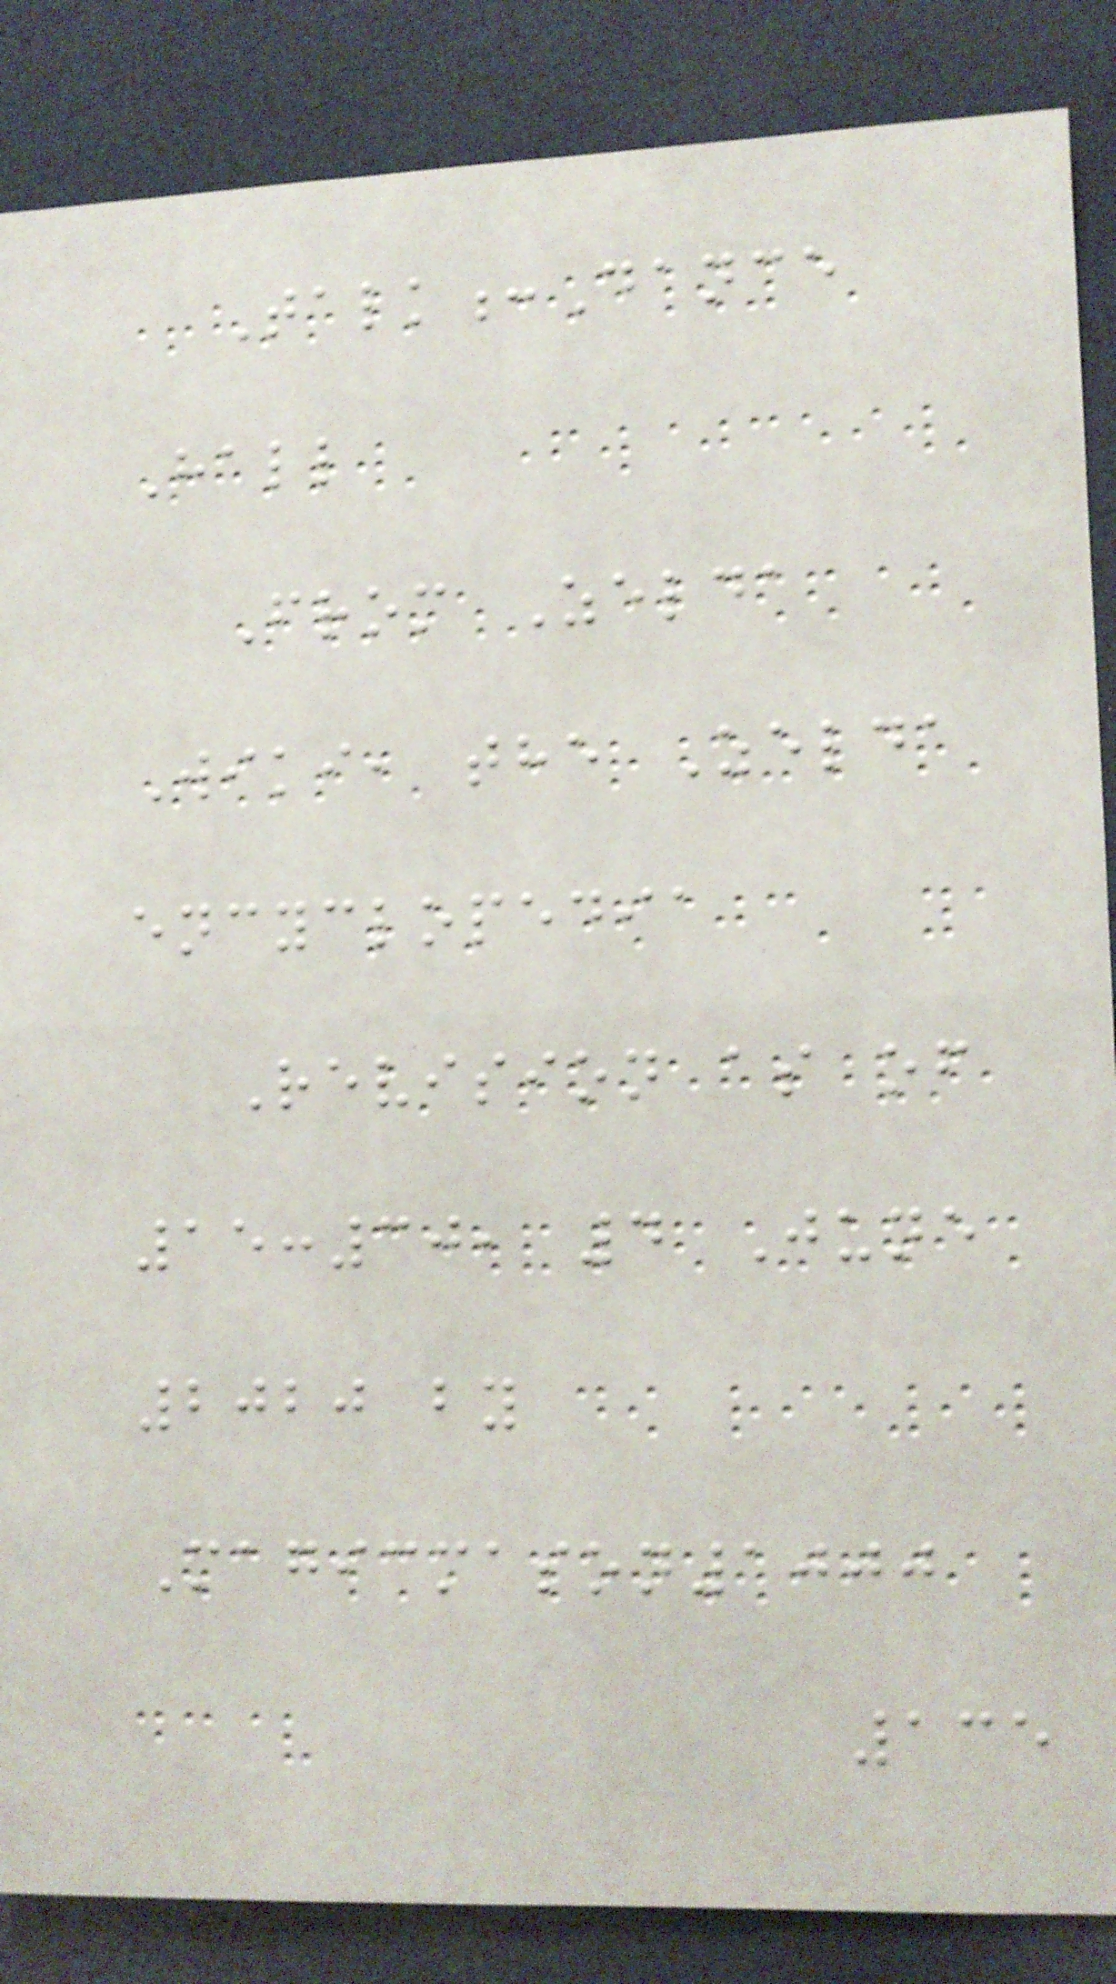Talk:Dance
Hall
From Zelda
Wiki, the Zelda
encyclopedia
Revision as of
15:30, 4 June
2020 by
Magicmason1000
135
